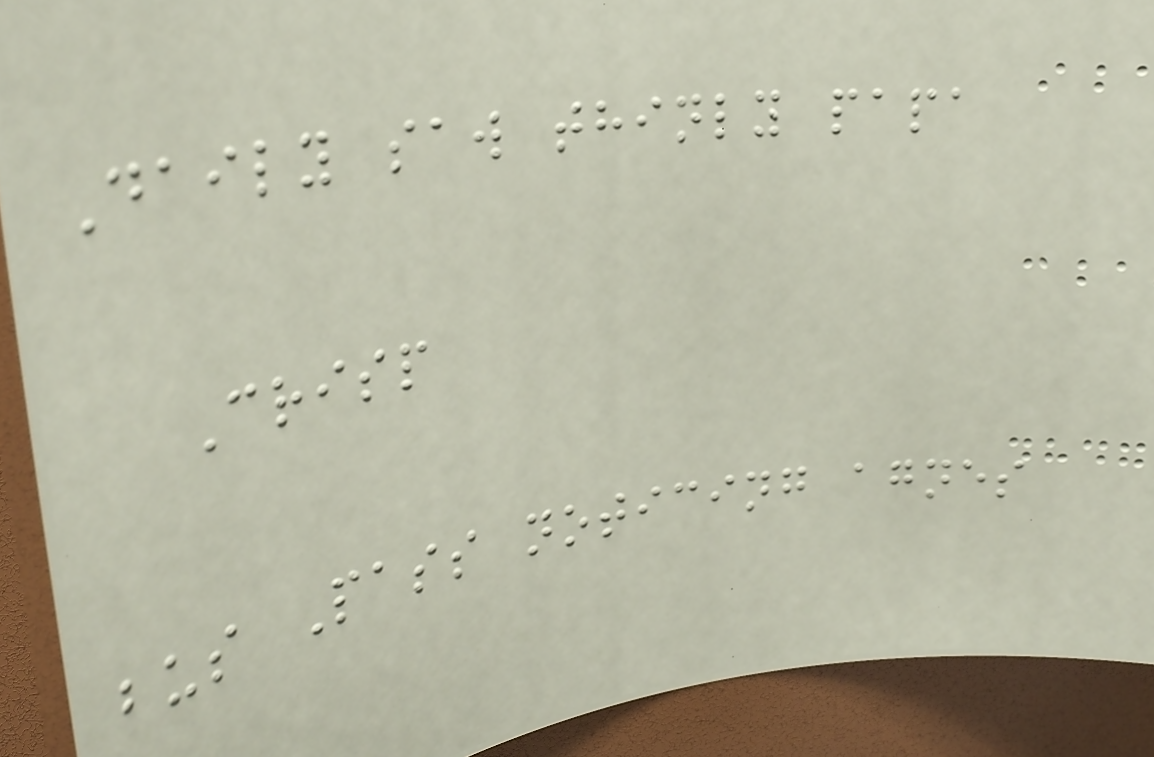Daily saw thinly papa
Crisp
bus Pass noticing agnes
